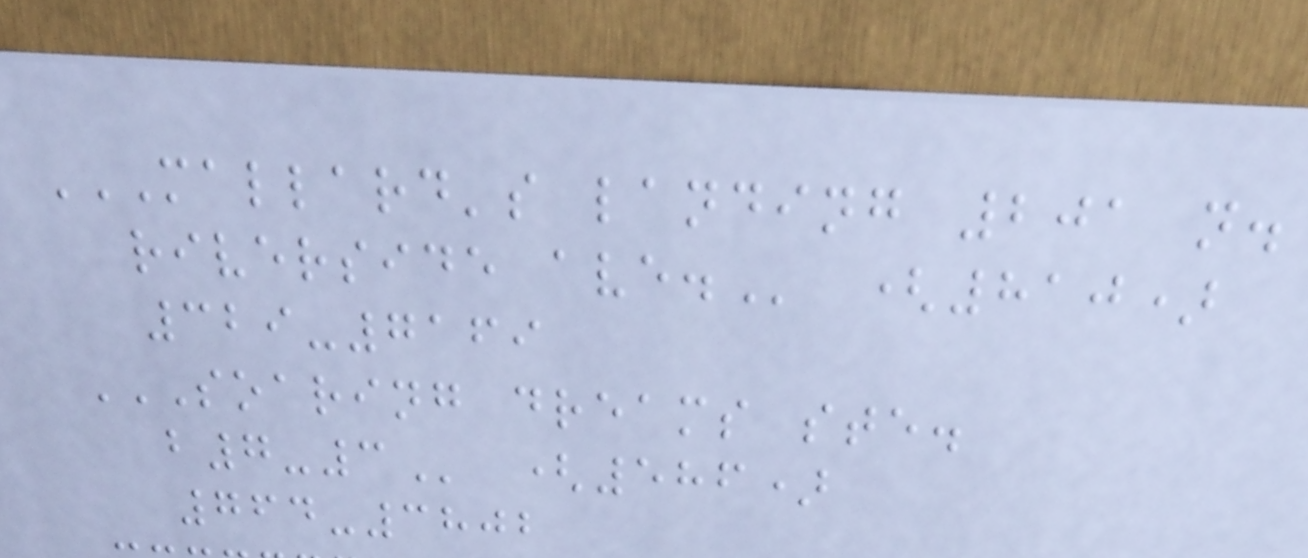MALLARD'S LANDING 201 N.
RIVERSIDE AVE. (810)
329-7169
SOARING DREAMS STE.
B7-3 (586)
764-3802
